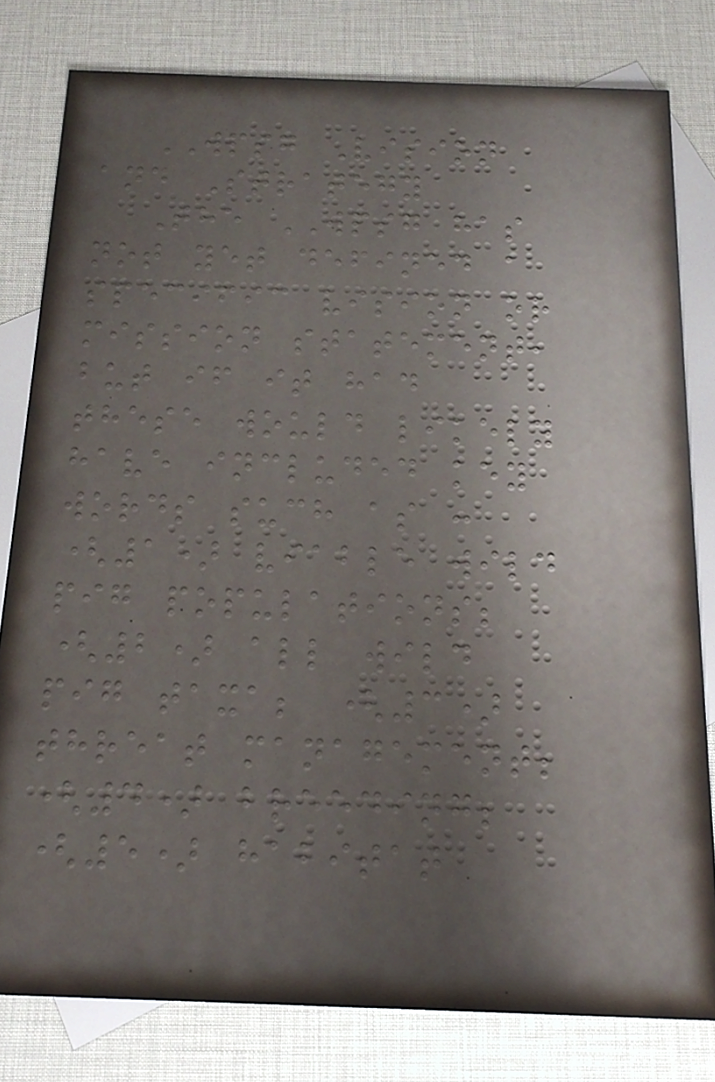WPSG Vision
and Strategy
The WPSG has
not yet defined a
specific vision or
mission statement,
but if it had
these would likely
have included key
words such as :
(1) viable wild
pig populations;
(2) all wild
pig taxa; (3)
threat management;
(4) breeding;
(5) habitat
